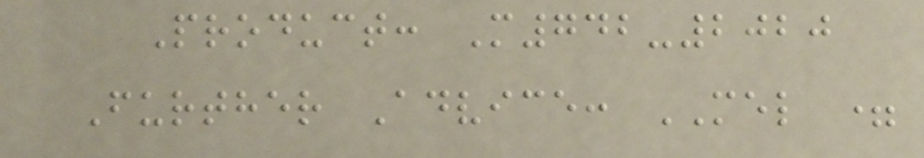Product: M742-2020
Further Advice: MEL =
